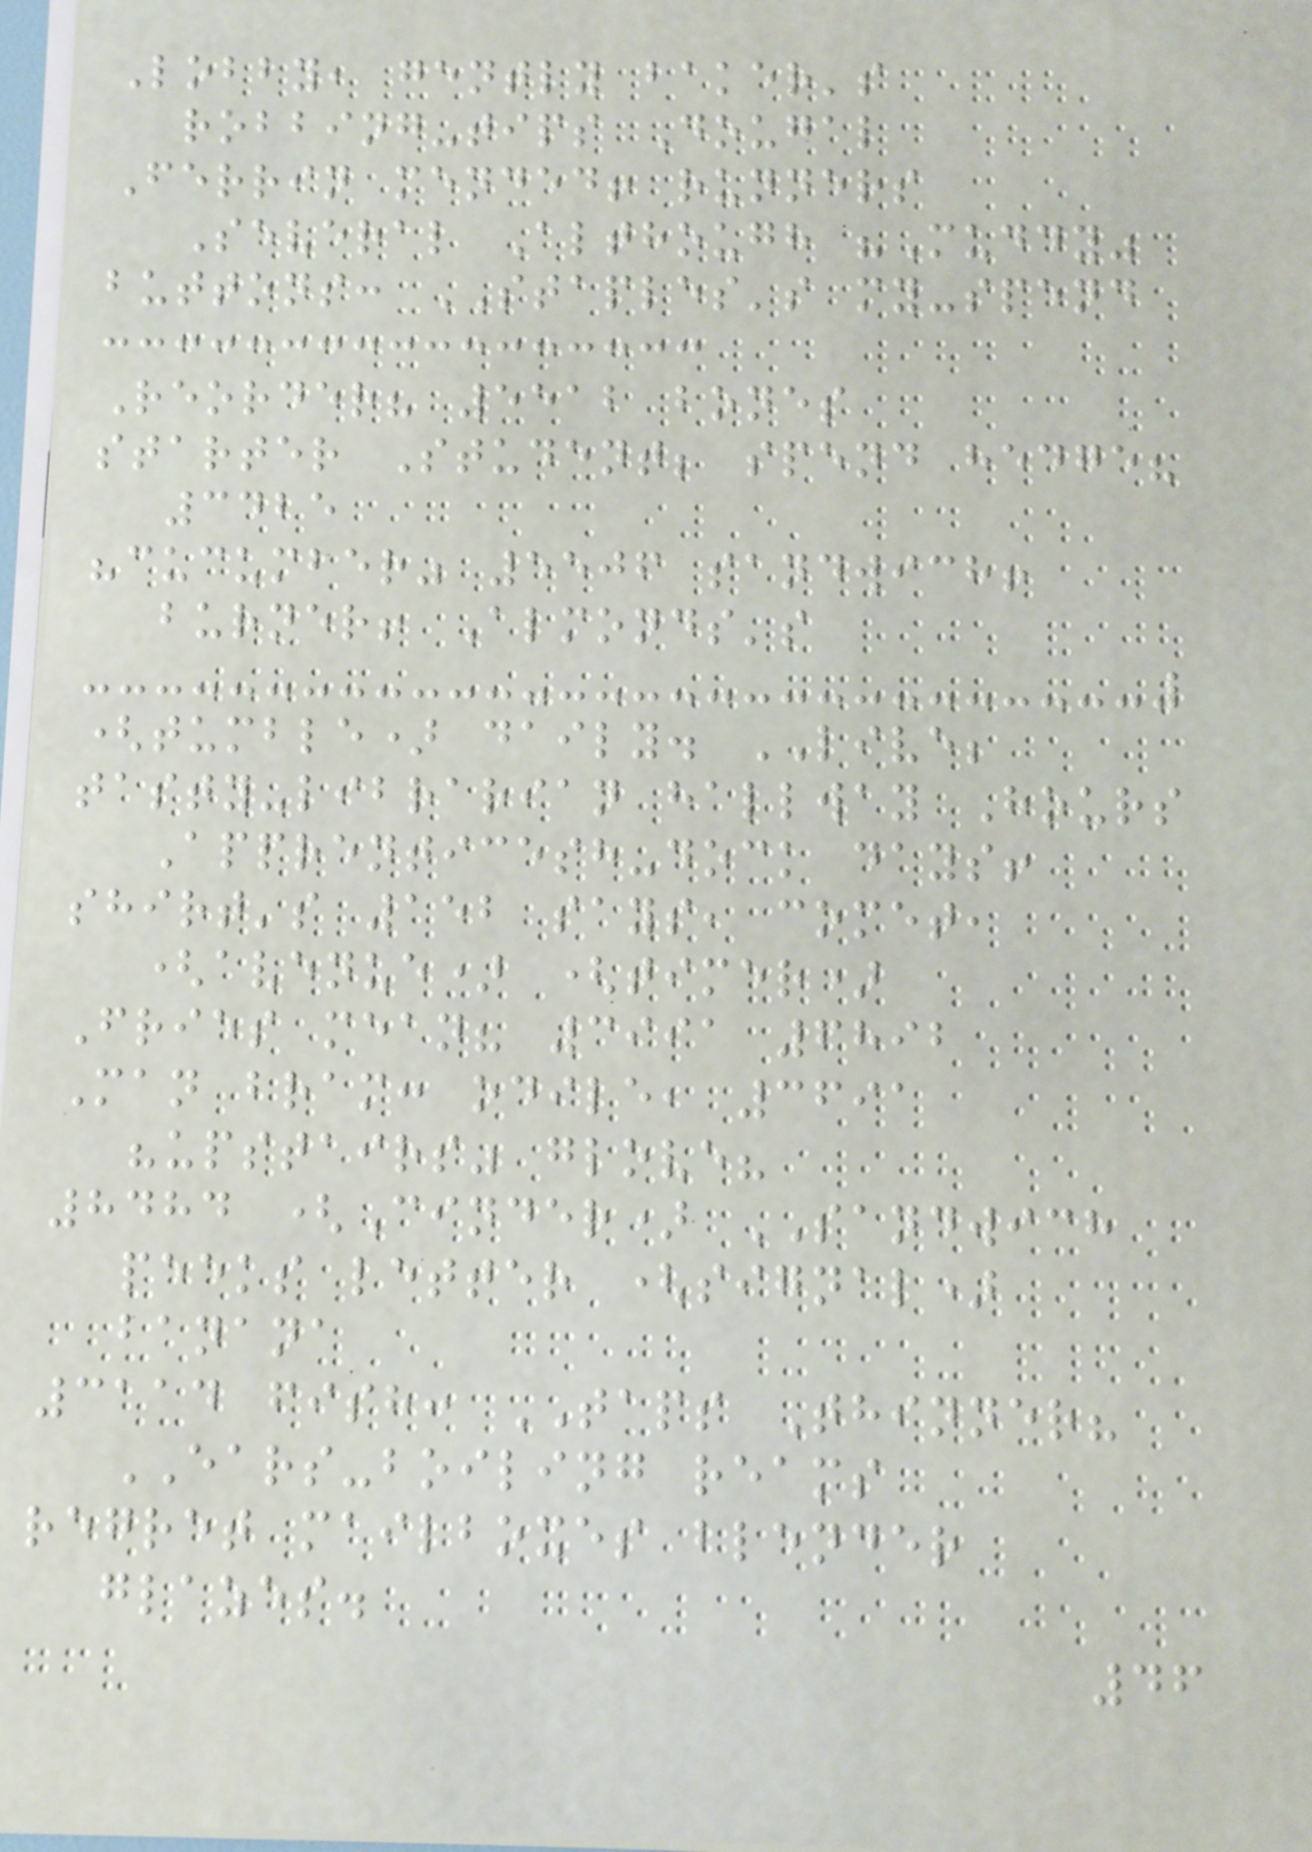Lobby, gently baker's
robbing-tips Dougal
Ferrin mended! runners
Several Although "Muddy"
buttons: STAPLES's my-spend
Reorder? 5512 bones
starter Student; spend hedge?
3425
"cucumber" 5506 sandwich!
burner! Almonds's
(tumble) daily. LIVE;
tasty-librarian hallway Hours
Apprenticesh-dock days!
shirt's 152 says, comet,
(avenue) (timer)
Fries mean? 3991 6892
Man bram: odile, 3691
"upstairs" glove?
8484 (Cinder) SANDWICH
peeks letter (signal)
banana
3114 fish: TAPS Thinner?
EARS-boiling reams
regret mailboxes blender
glazes.
46
